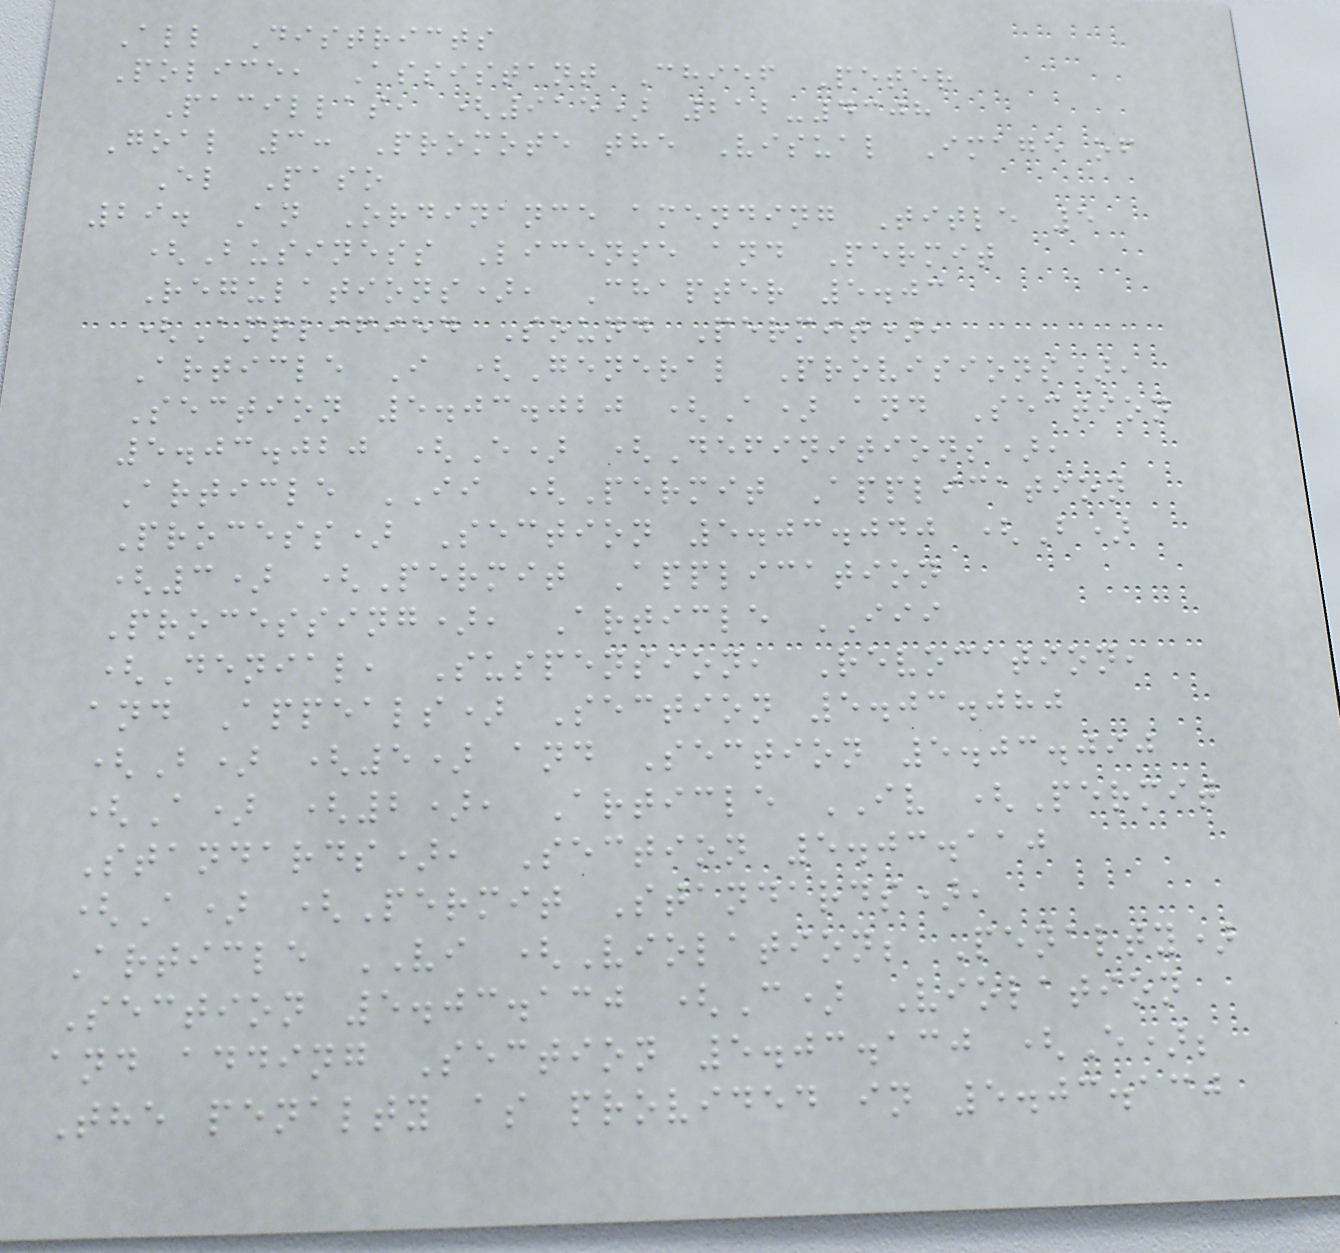All Districts
Police, Assistant Chief Peter
Pacillas, (915) 212-4308
Goal 3: Promote the Visual Image of
El Paso
29. An Ordinance amending Title 5
(Business License and Permit
Regulations), Chapter 5.03
(Amplified Sound Permit),
Article I (General Provisions),
Section 5.03.020 (A) and Section
5.03.020 (E) (Definitions),
Article II (Permit Application
Process) Section 5.03.040 (B)
(3) (Permit Application
Processing), Article III
(Denial, Suspension, Revocation,
and Appeals) Section 5.03.080
(B) (5) and Section 5.03.090
(A) (2), Article IV (Permit
Standards), Section 5.03.110
(A) (Permit Standards),
Article VI (Violation; Penalty)
Section 5.03.130 (C) Violation
and adding Section 5.03.130 (E);
The penalty as provided in 5.03.130
